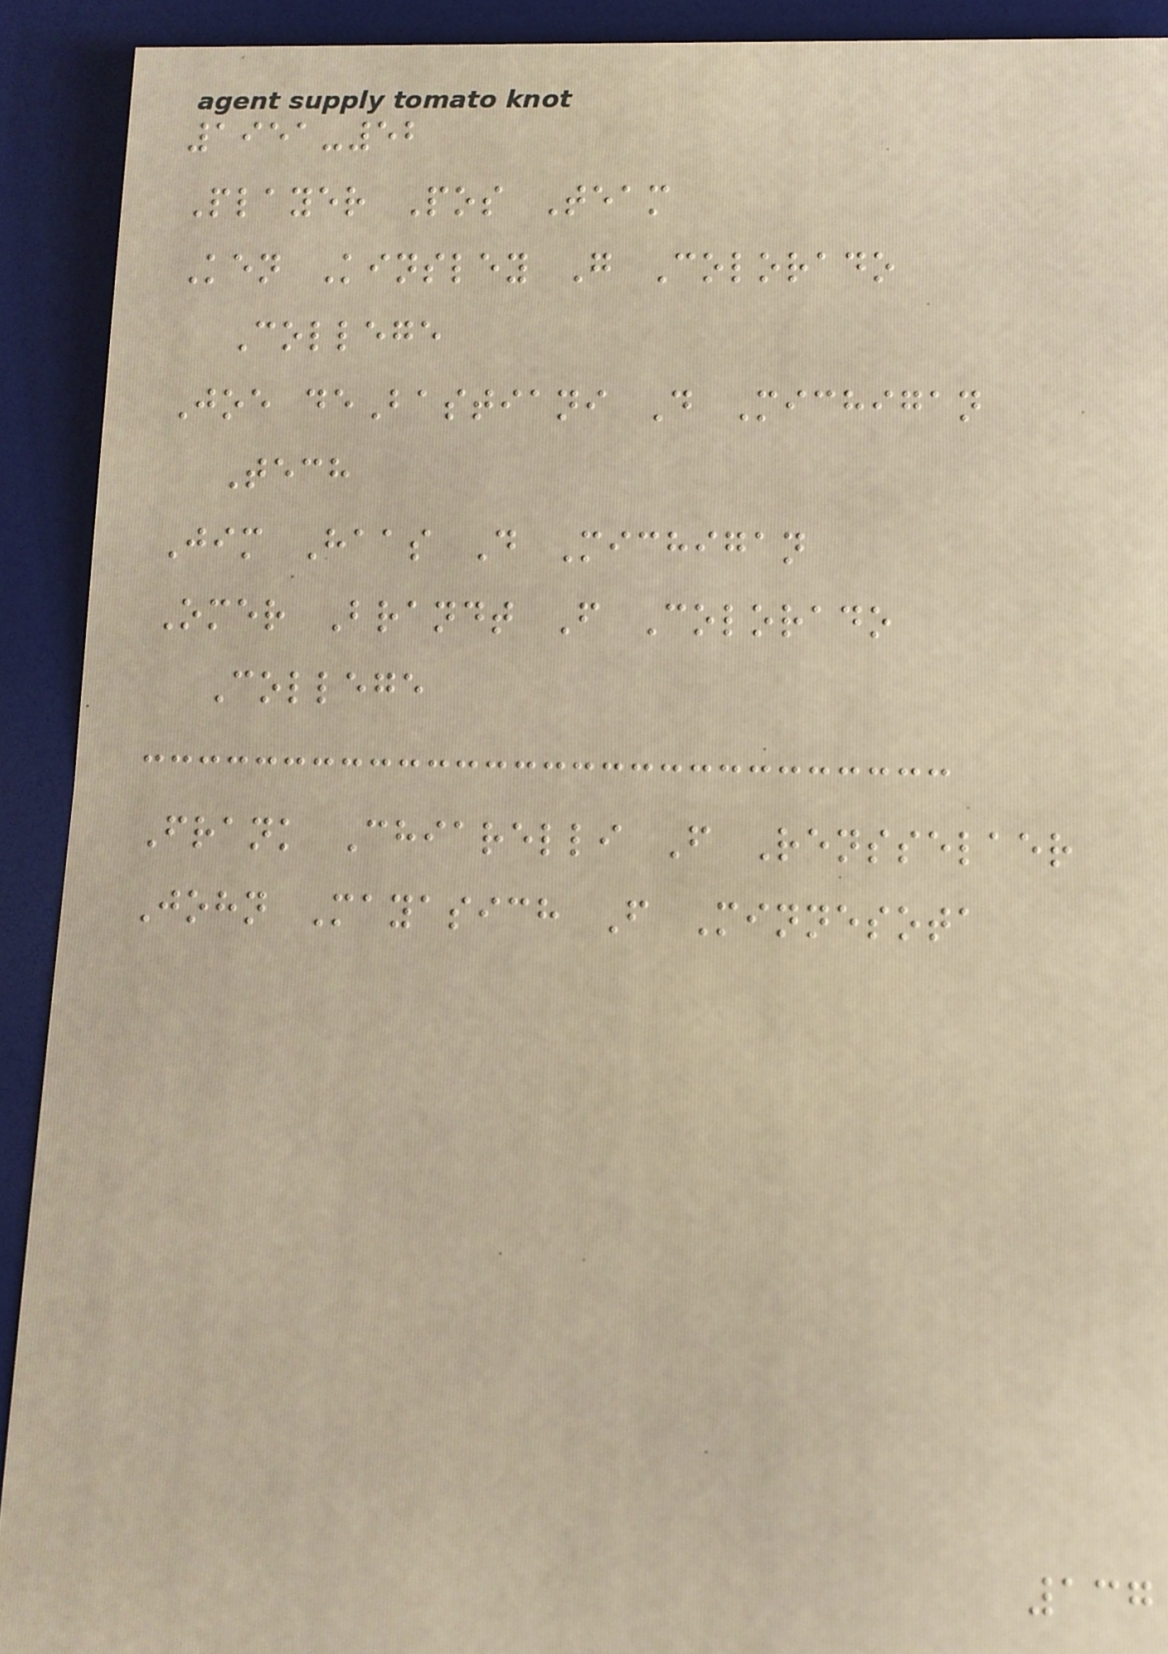1951-52
Player Pos Team
Ken Kinsley G Colorado
College
Joe deBastiani D Michigan
Tech
Jim Haas D Michigan
Omer Brandt F Colorado
College
Frank Chiarelli F Rensselaer
John Mayasich F Minnesota
137
